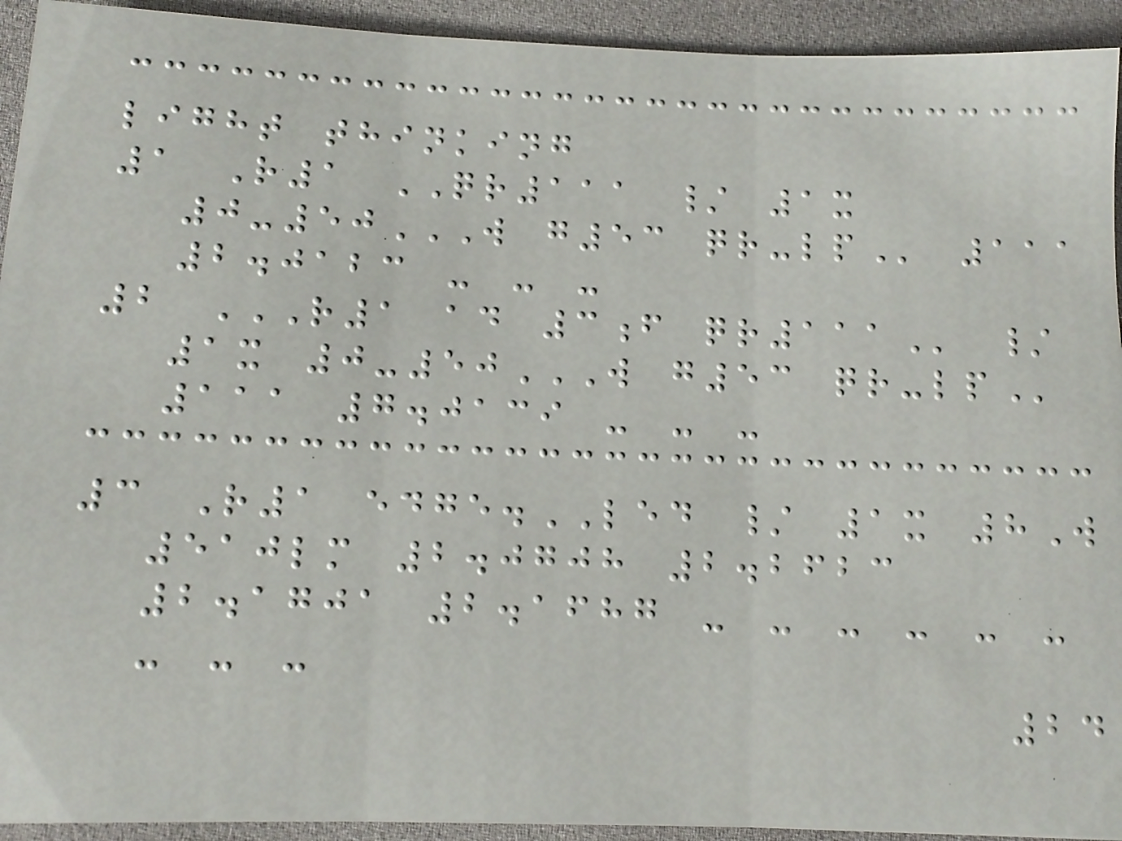light thinking
1 R1 QR111 / 1x
0-50W G53 QR-LP 111
2.0123 - - -
2 R1 AD 3F QR111 /
1x 0-50W G53 QR-LP
111 7.0139 - - -
3 R1 edge.LED / 1x 8W
510lm 2.0708 2.2623
2.1701 2.1687 - - - - - -
- - -
24
